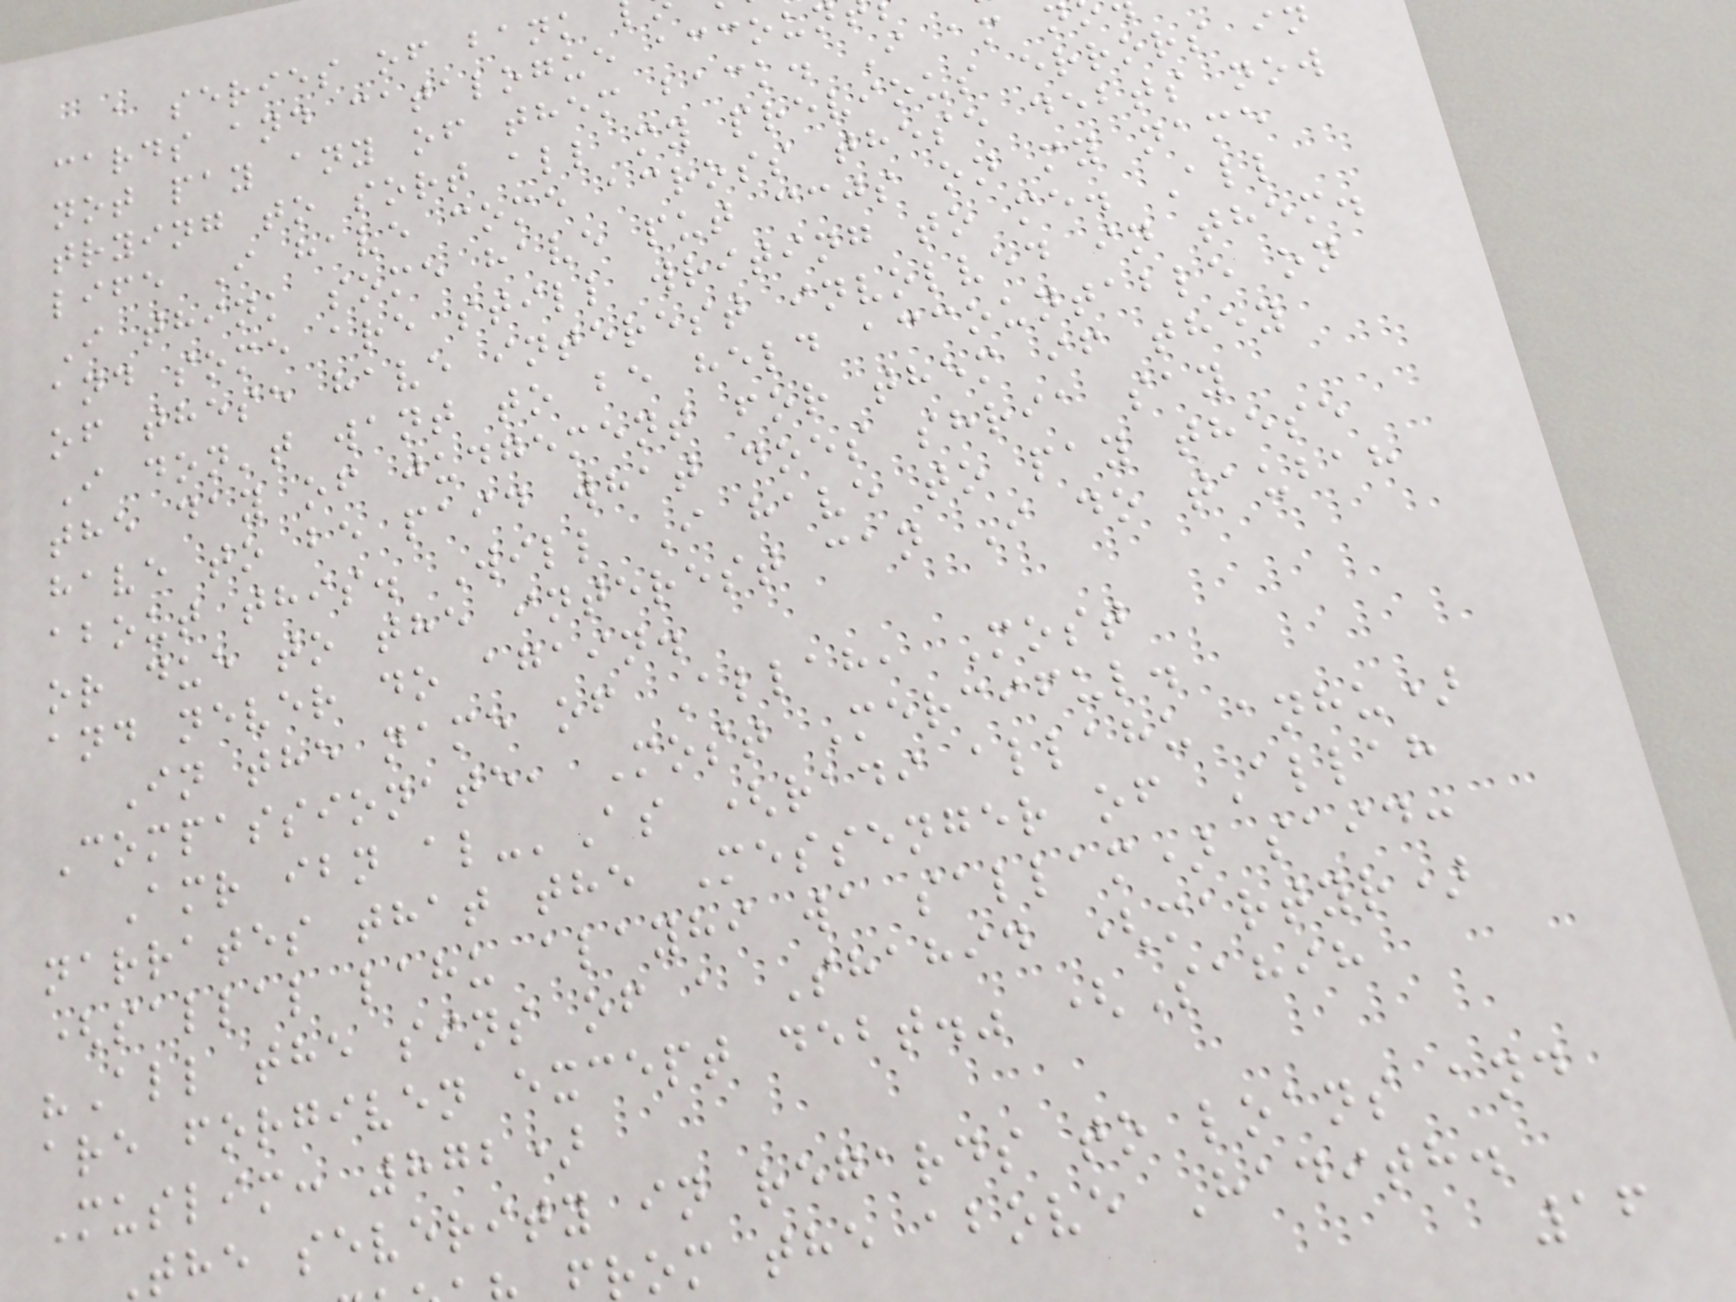a series of bank
cards and catalogue accoun
not pay any of them back. I am n
trying to sort all my previous errors in
life I have come across these debts now
I think some have put ccjs on my name
and some are still writing to me. All
of these have interest involved in them.
I don't want to be held accountable on
the day of judgement for them if they
have to be paid what does shria say
about this. Will I have to pay these
or due to the interest can I do taubah
and never do again.
In the name of Allah, Most
Compassionate, Most Merciful.
Amr ibn al-'As (radi allahu anhu)
narrates that the Messenger of Allah
(sallal lahu alayhi wa sallam) said:
"All the sins of a Shahid (martyr)
are forgiven except debt." (Sahih
Muslim: 872)
the severity in regards to loans and
rom the above Hadith.
16
